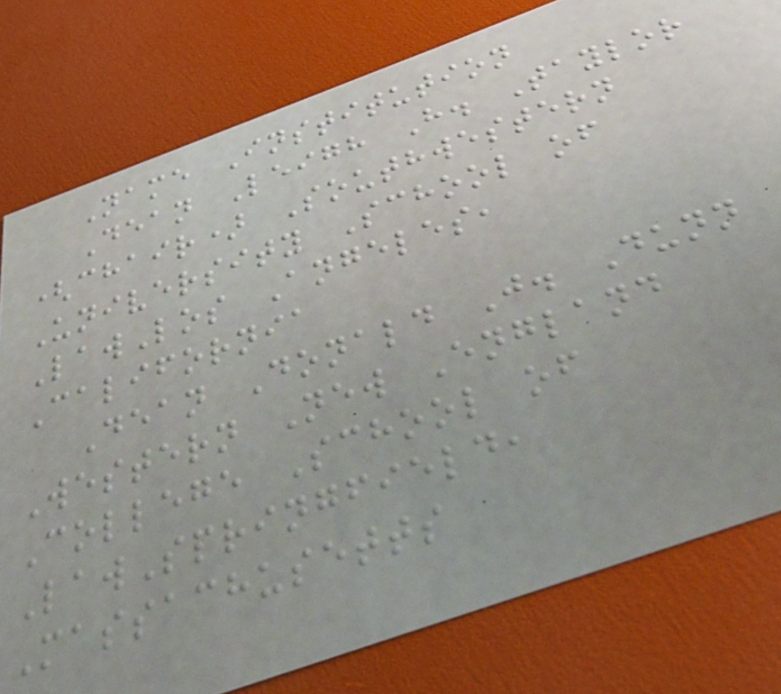Name Institution
Dean Leigh H. Taylor
(chair) Southwestern
University School of
LawLos Angeles,
California
Dean Donald J. Dunn
Western New England
College School of
LawSpringfield,
Massachusetts
